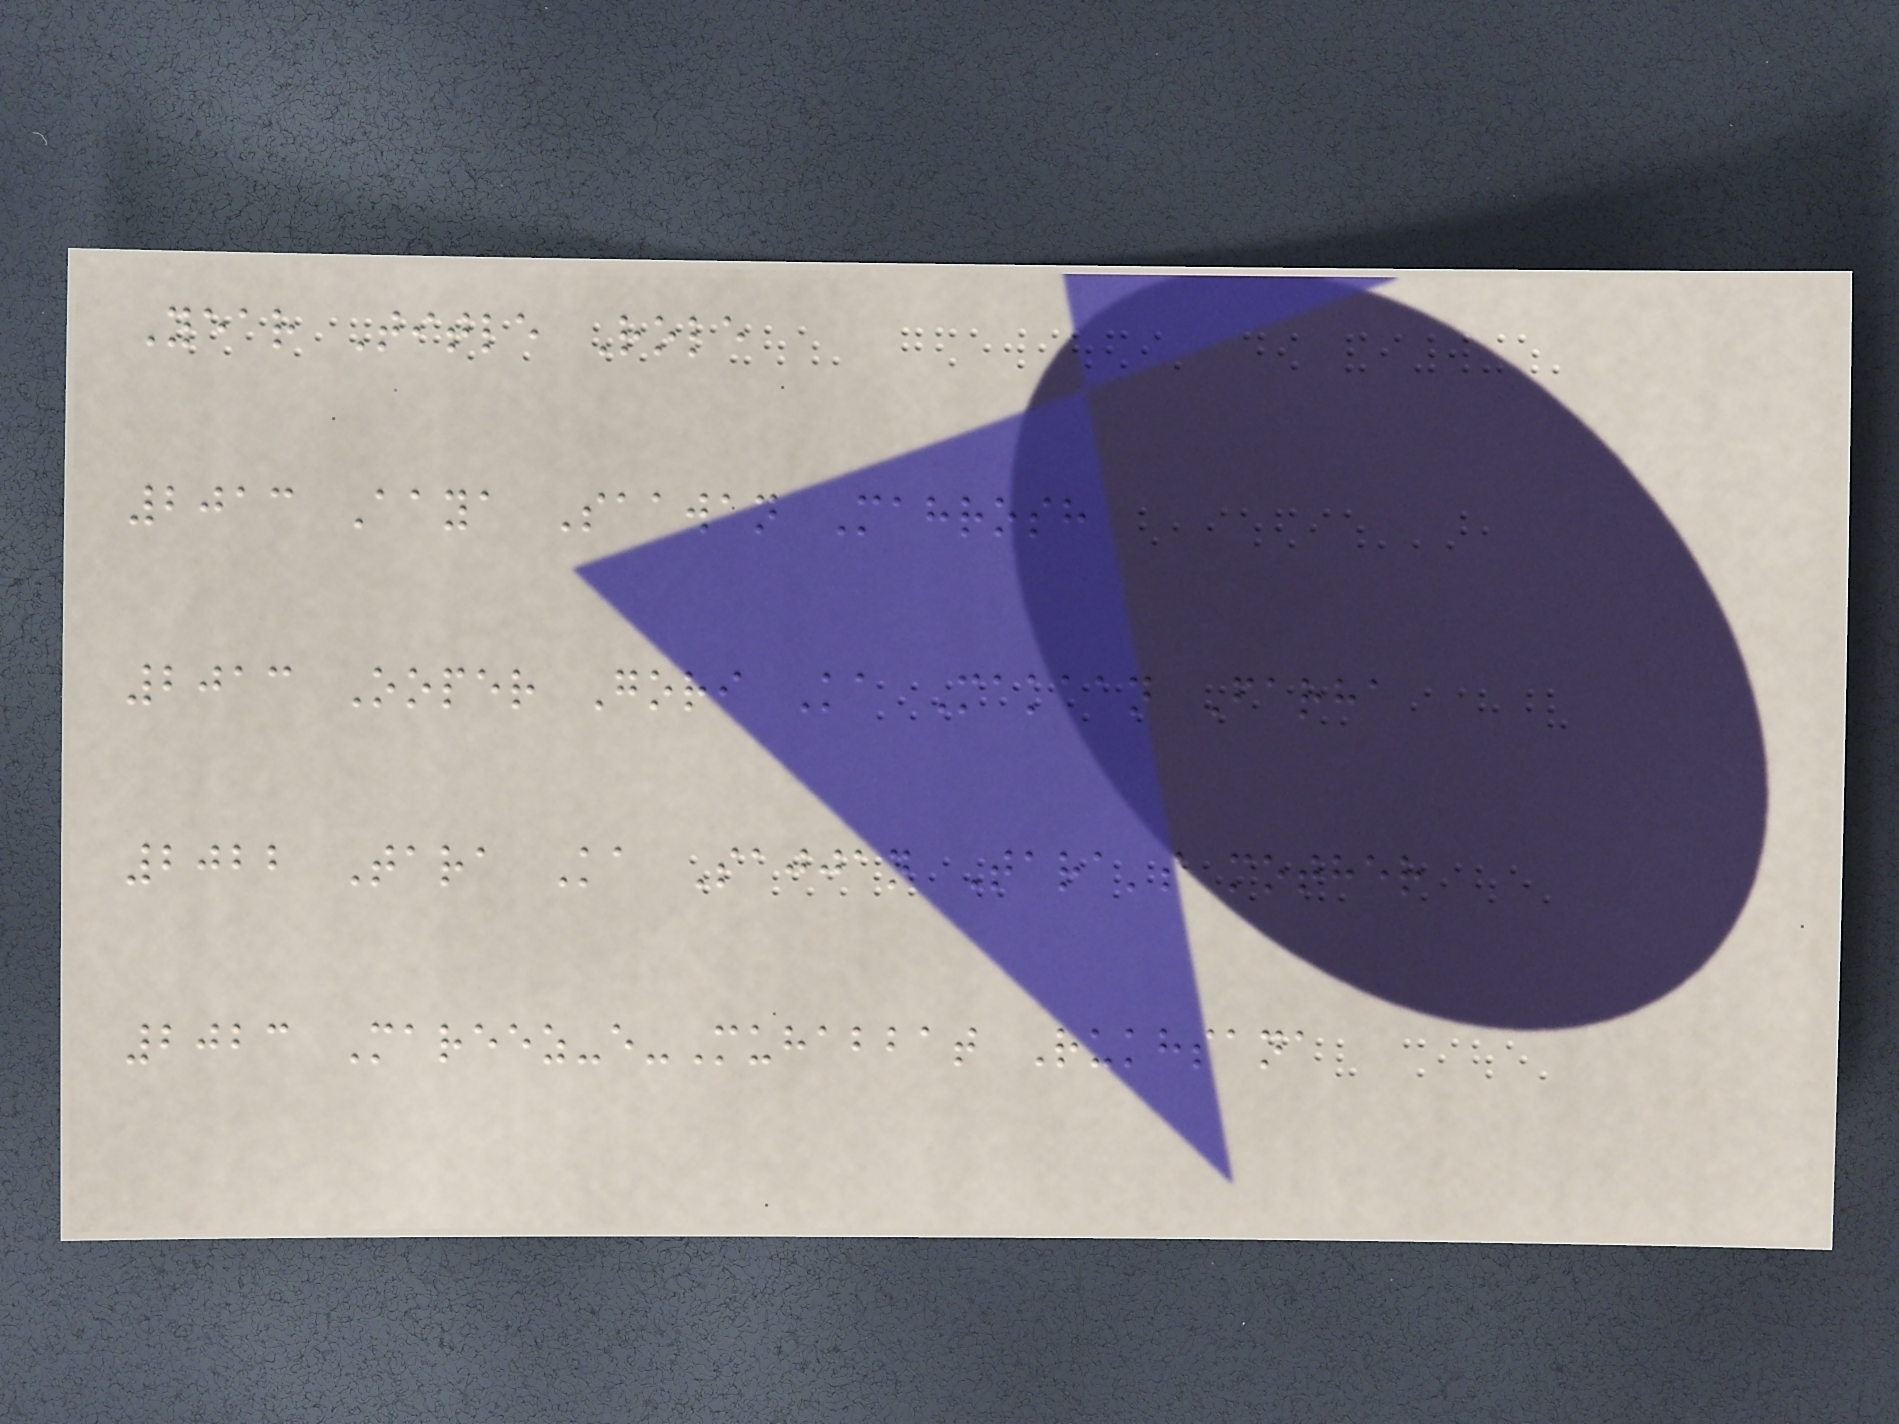Year Title Role
2013 Aaya Saawan Mahrosh
2013 Ooper Gori Ka Makaan Farha
2022 Tara Ka Sajjan Tara's mother
2023 Mareez-e-Muhabbat Rukhsana
